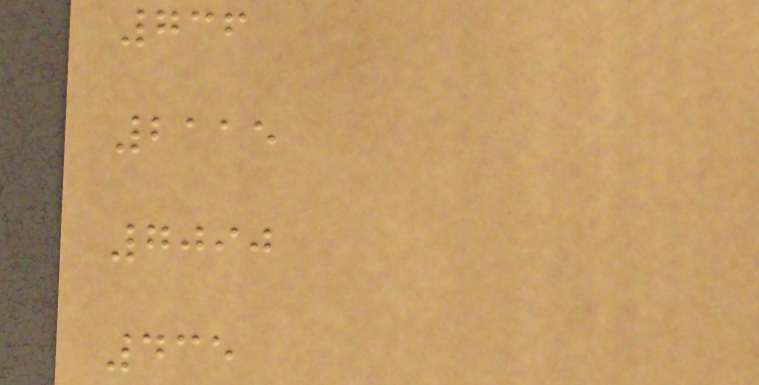736
2115
7090
435
